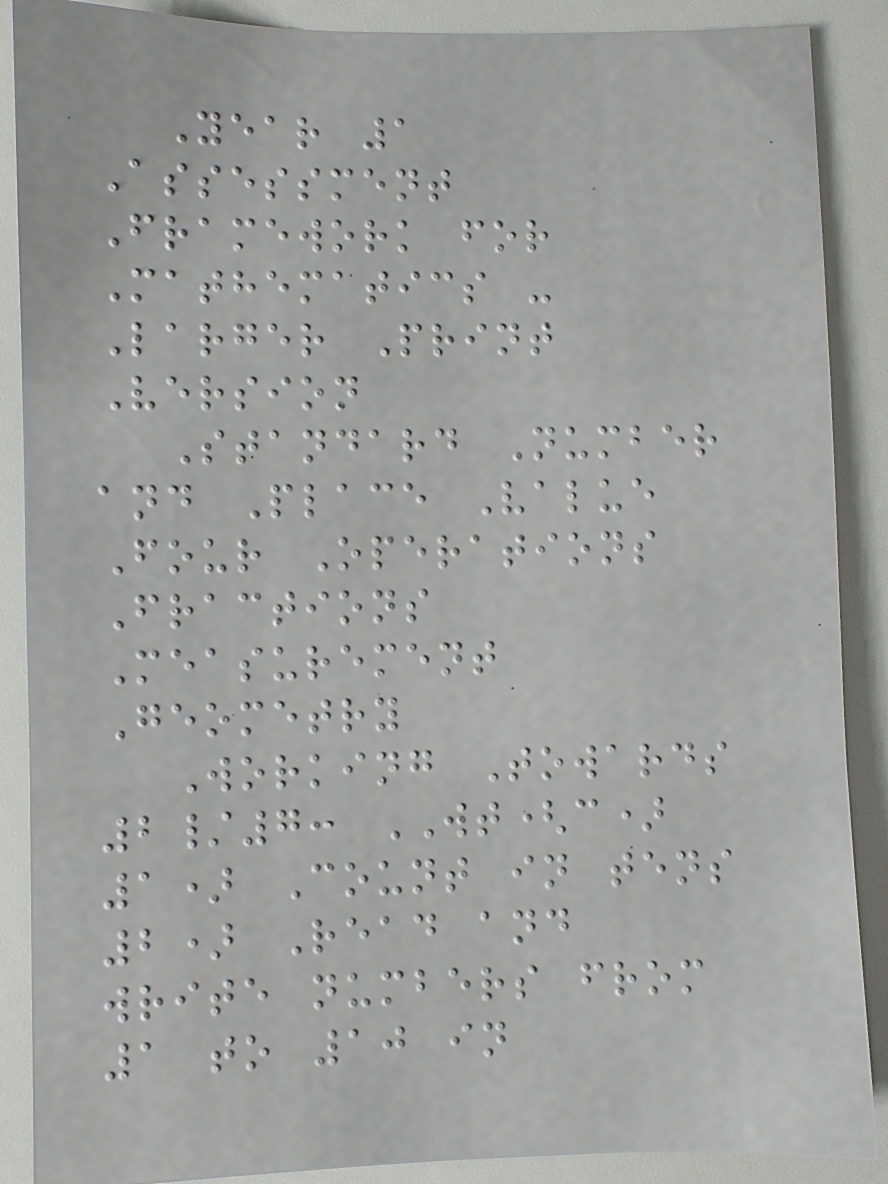Year 1
Assessment
Framework for
Mathematics -
Larger Print
Version
Standard Number
and Place Value
Four Operations
Fractions
Measurement
Geometry
Working Towards
2/7: WT(c)
1) Count in tens
2) Read and
write numbers from
1 to 10 in
